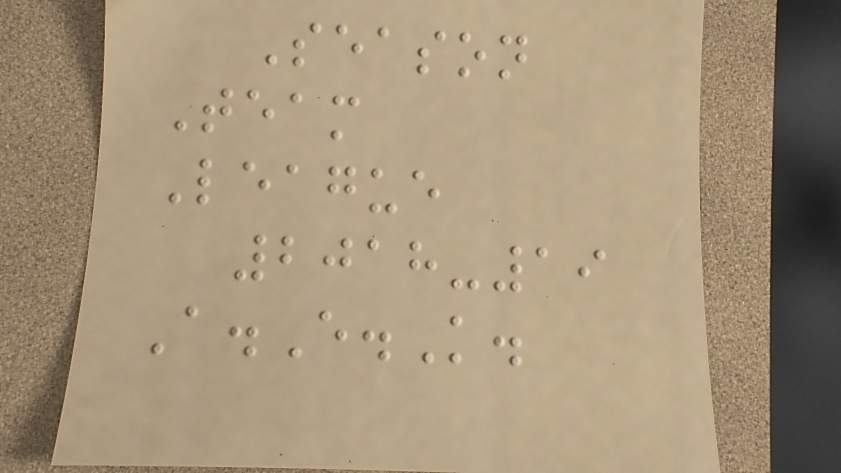Season
Team
League
2018-19
A.E.K.
